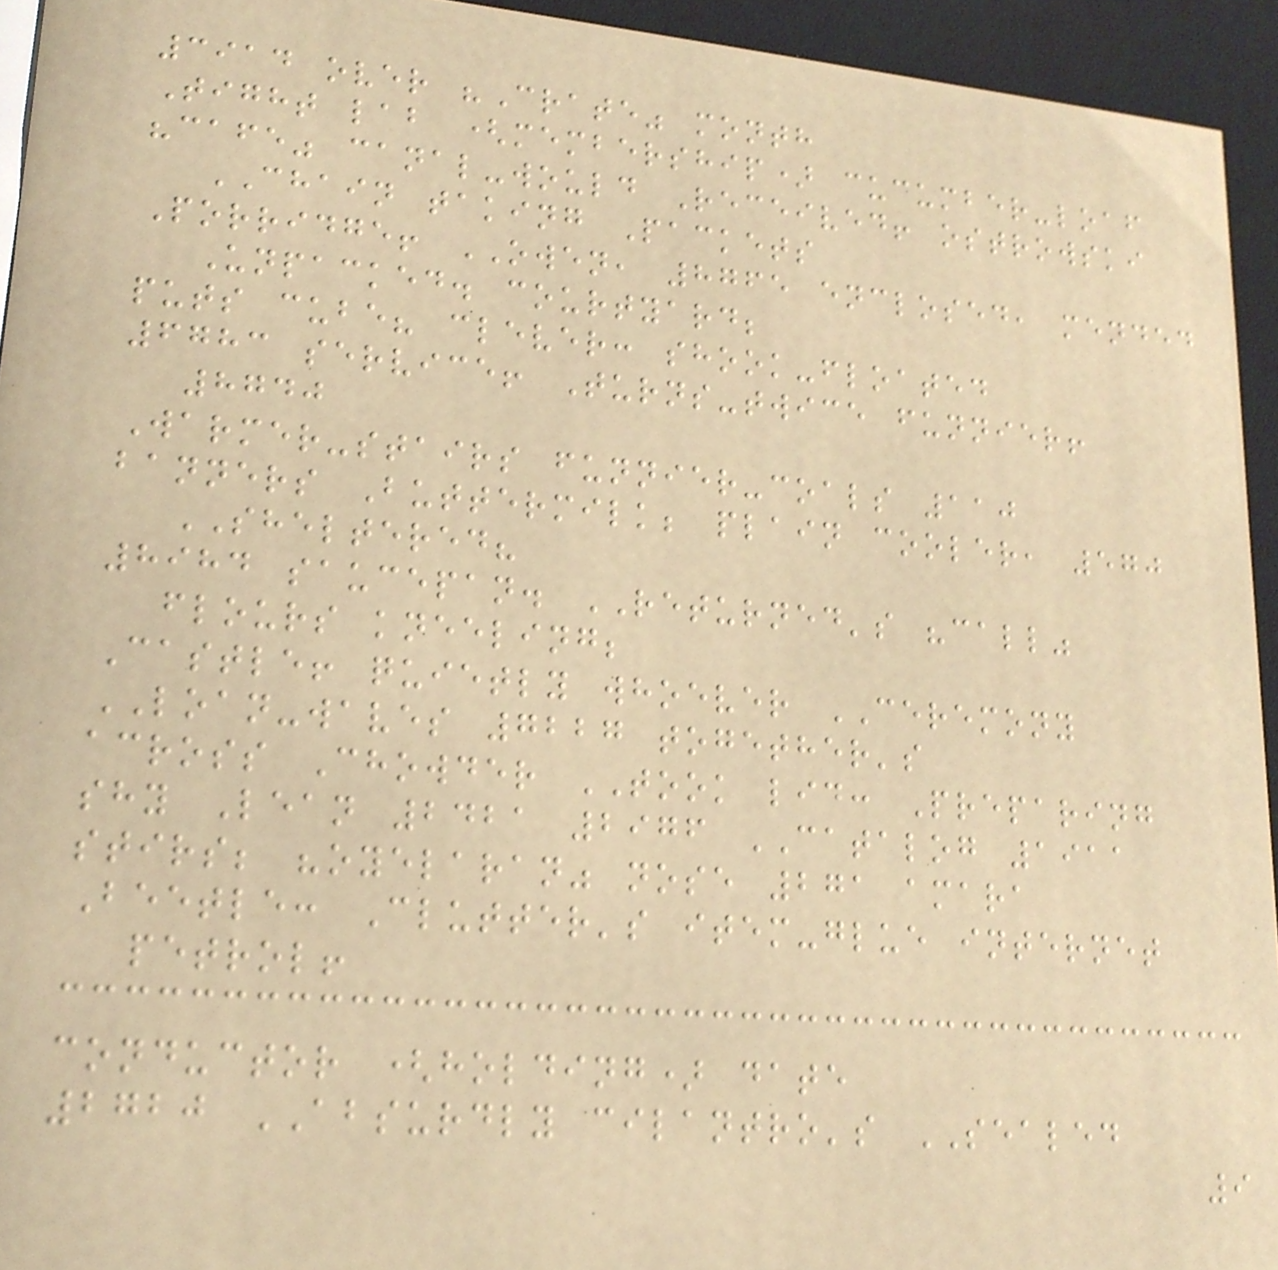3914 over "Crate" month
Tight lab (membership) cucumber-loaf
"cafe" canal-would Received! ostrowski
CHAIN taking Packets
Porridge! OWEN, 8765 enclosed, mended
Unpacked. courtyard;
puts cube? clever: shook-floated
6783 service! Turns-twice funnier!
8740
Warmer-stairs funnier-coals 110
banners Buttermilk; plain cooler, 570
SHELTERED?
8984 saucepan. RETURNED's "call"
flours kneeling;
Castle! quietly whoever CEREMONY
LOAN-waves 7227 together's
across Chowder TOOK lid: Preparing
shy Lean 2421 2976 CATALOG 1911
stirs; "oyelaran" nose 271 amara
Beetle: Clutter's item-glue internet
petrol!
conductor (holding) date
2720 ABSURDLY cilantro's SEALED
9
